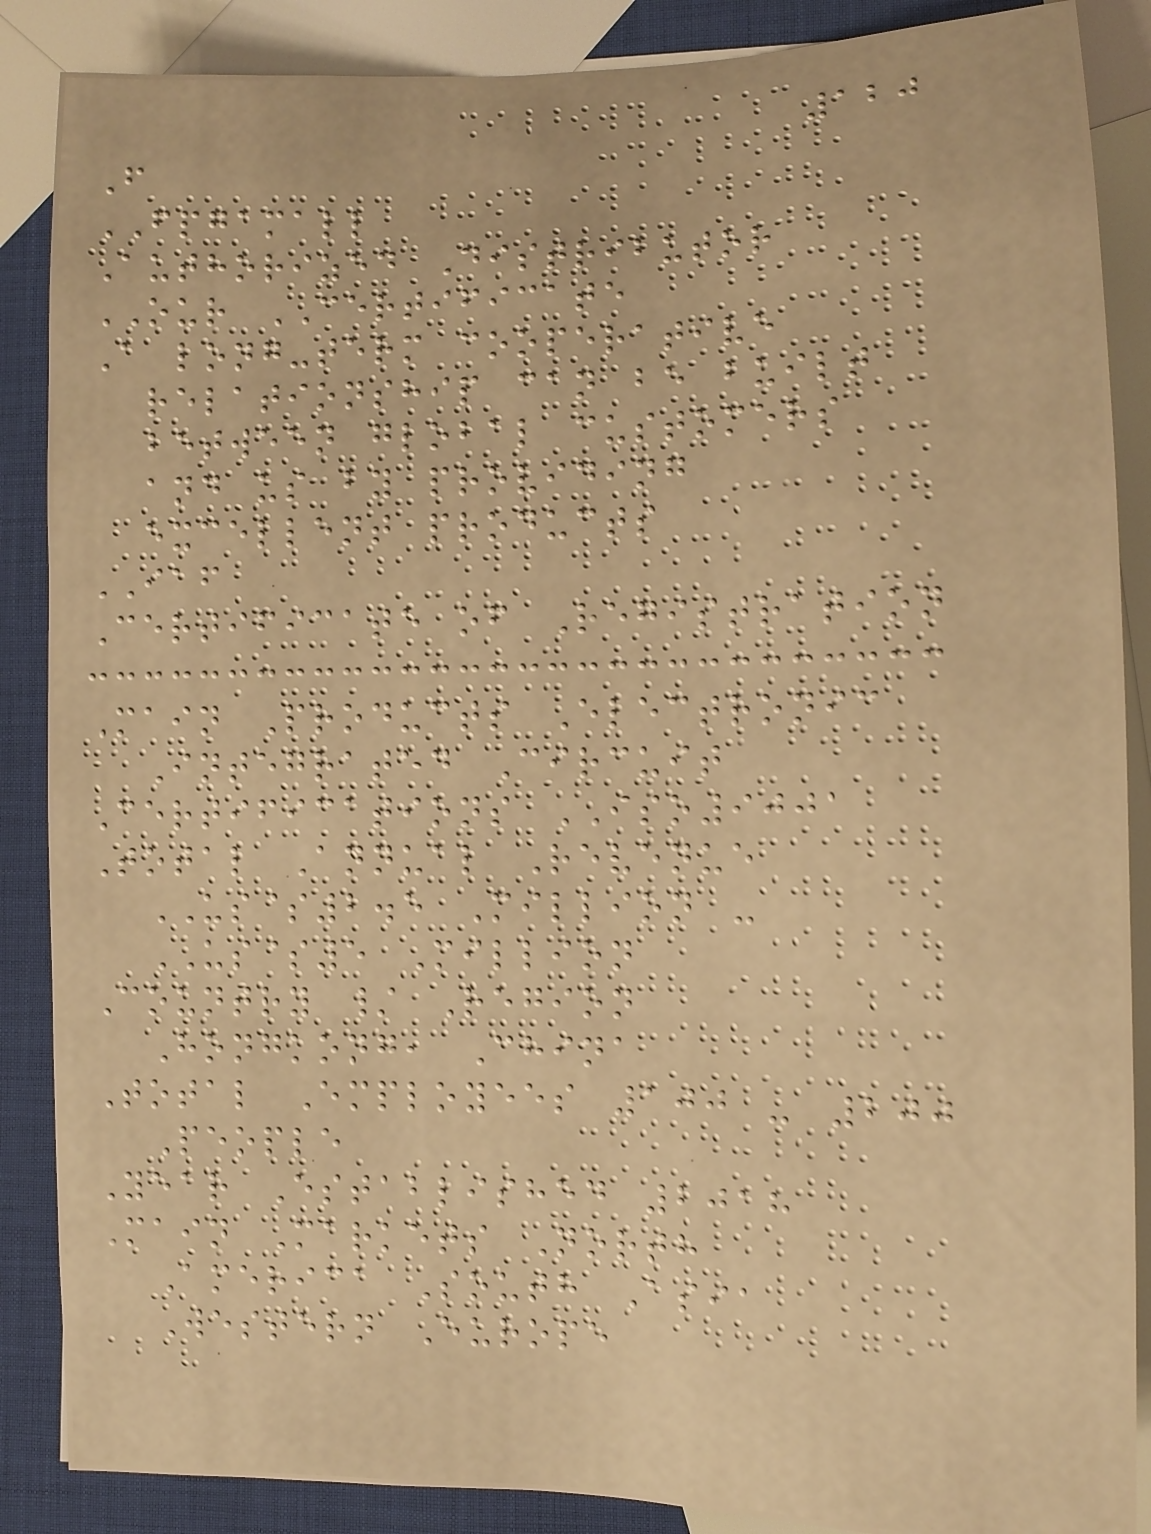120
F
FPGAMALL
Authorized Distributor
OUR CERTIFICATE
A long-term cooperative
relationship can be built
between global customers
and us by providing
excellent products
IAF
Certificate of Registration
Main Products Electronic
Integrated Circuit
Certifications ISO9001
Total Annual Revenue
US$2.5 Million -
US$5 Million
Country / Region
Hongkong, China
Total Employees 100 - 200
People
Year Established 2018
Main Markets North
America South Asia
Western Europe
